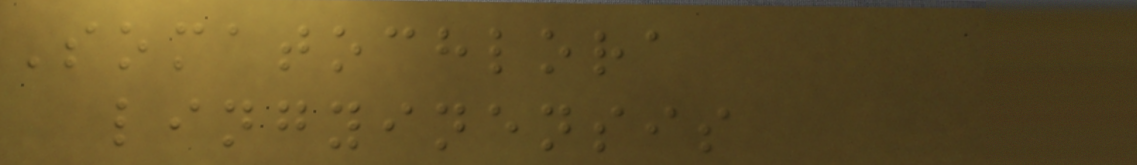Somatochlora
lingyinensis
